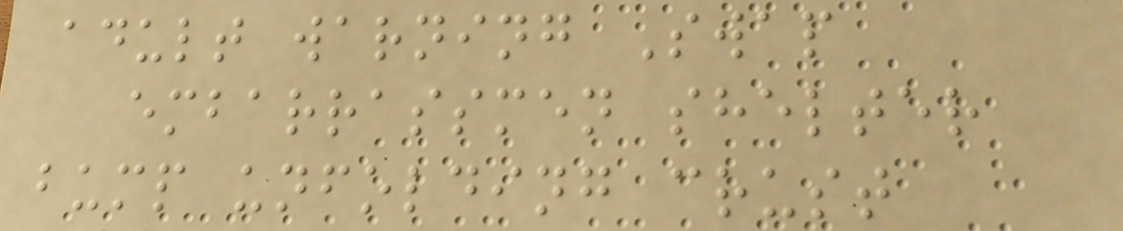adult warning Swap
embarrassmen shelter
bump unfolding crust
